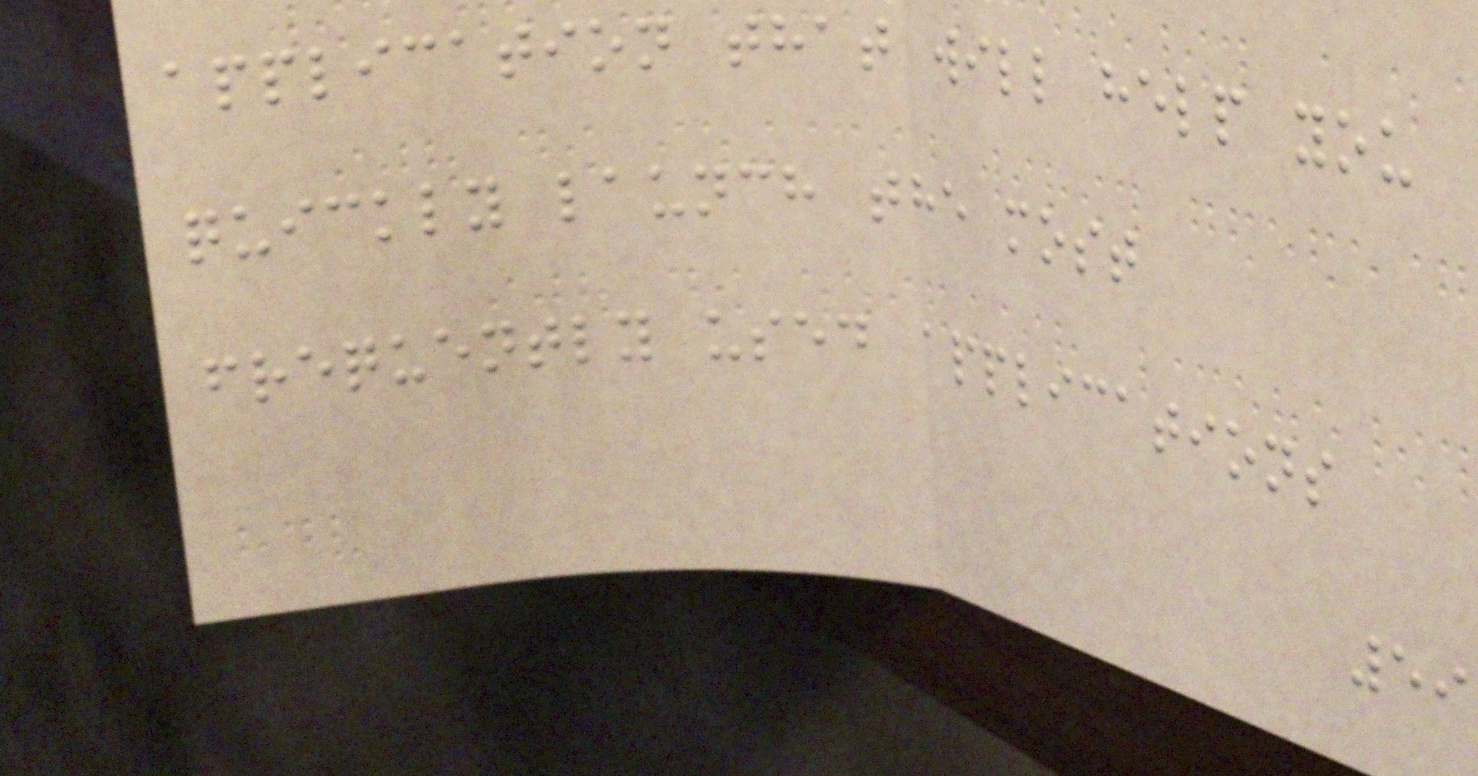application that will help you
quickly launch the most
frequently used applications
59
